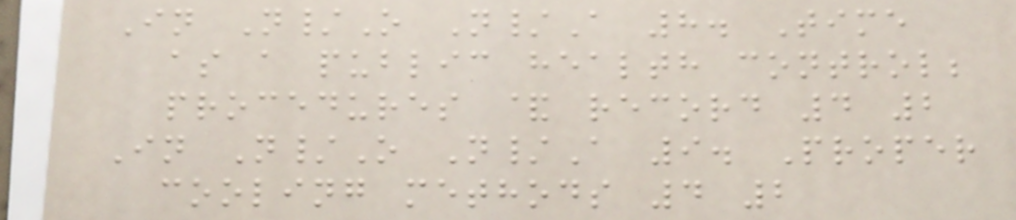In N/O N/A 8. Time
as a public health control;
procedures & record 4 2
In N/O N/A 9. Proper
cooling methods 4 2
